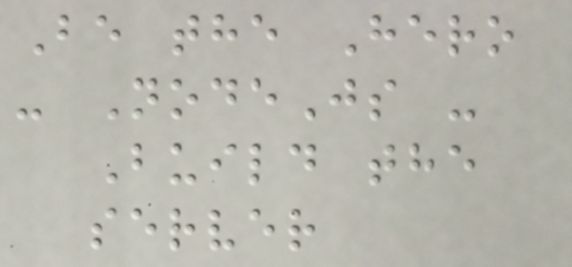Be the Hero
- NodeJs -
Build the
server
